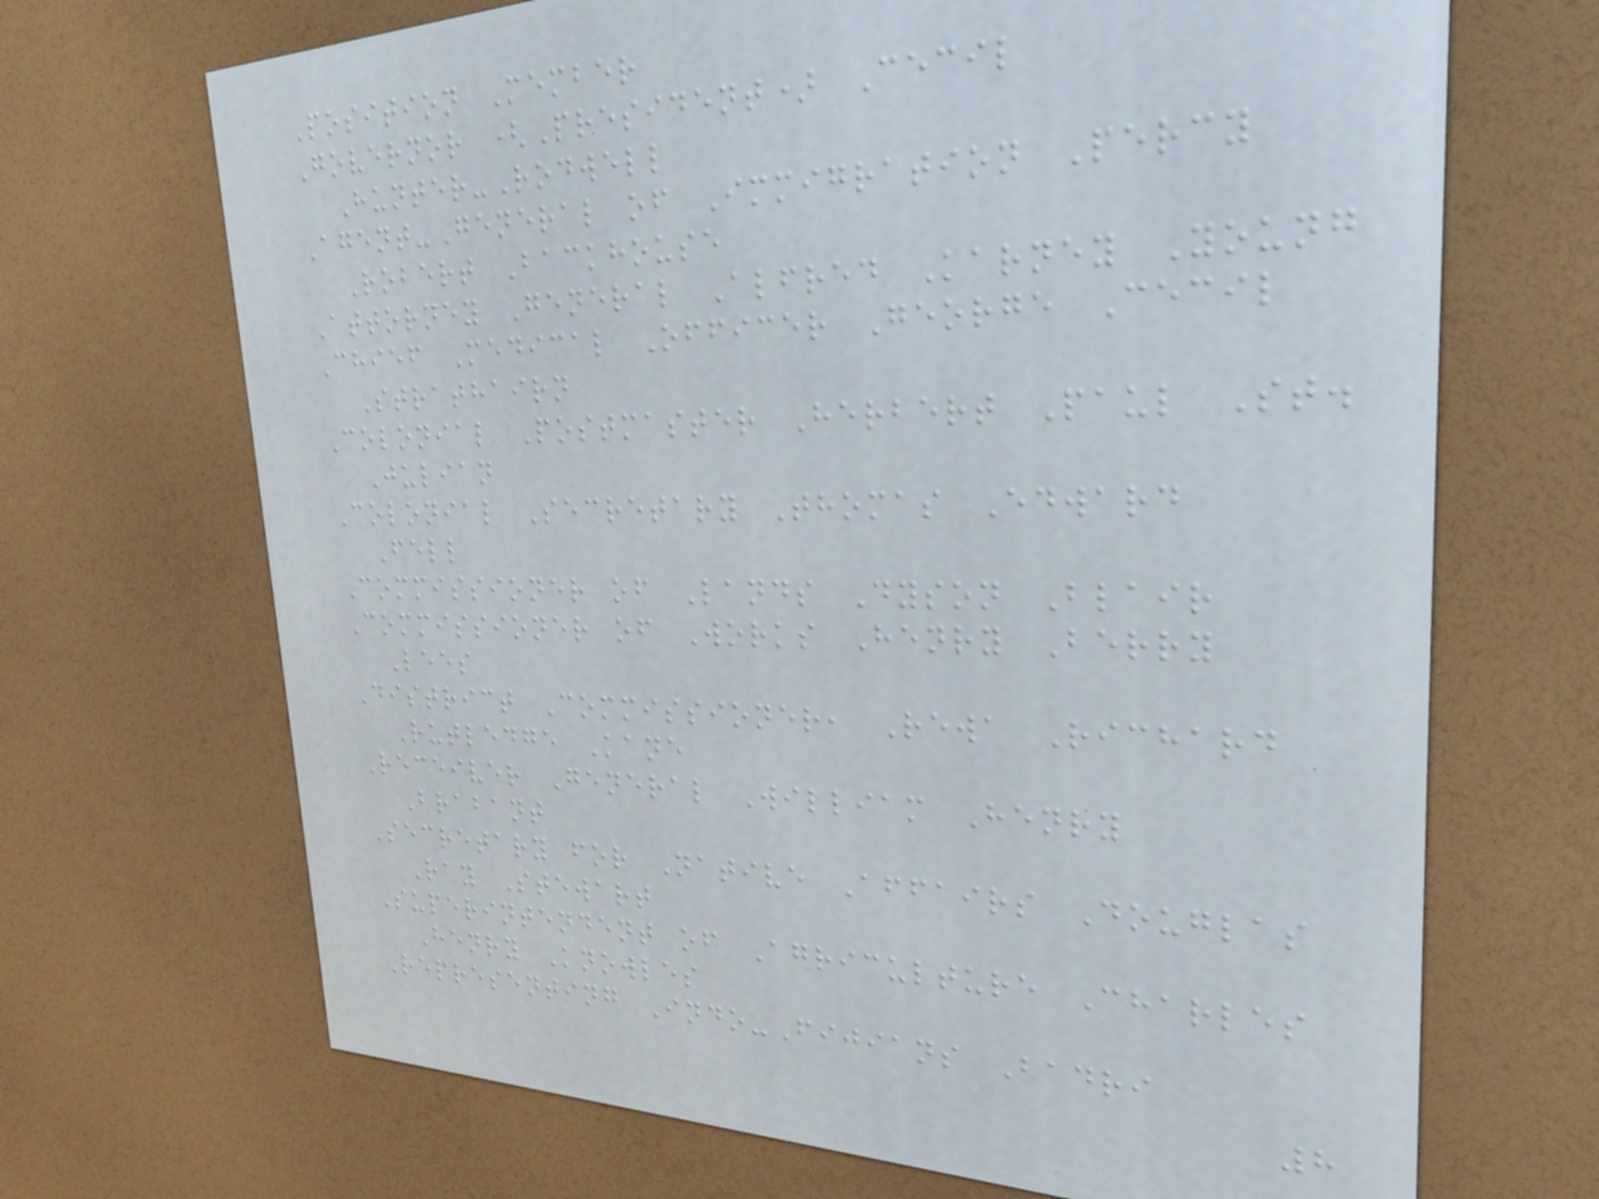Position Member
Governor (President) Cecil
Hunter-Rodwell
Agent-General of Immigration Percy
Robert Backhouse
Attorney General Alfred Karney Young
Chief Medical Officer George Cecil
Strathairn
Colonial Postmaster Herbert Paul St.
Julian
Colonial Secretary Thomas Edward
Fell
Commissioner of Lands Dyson Blair
Commissioner of Works Henry Berry
Lees
District Commissioner, Rewa Richard
Rutledge Kane
Receiver General William Henry
Brabant
Secretary for Native Affairs Douglas
Ray Stewart
Superintendent of Agriculture Charles
Henry Knowles
Representing Indo-Fijians Badri
8
